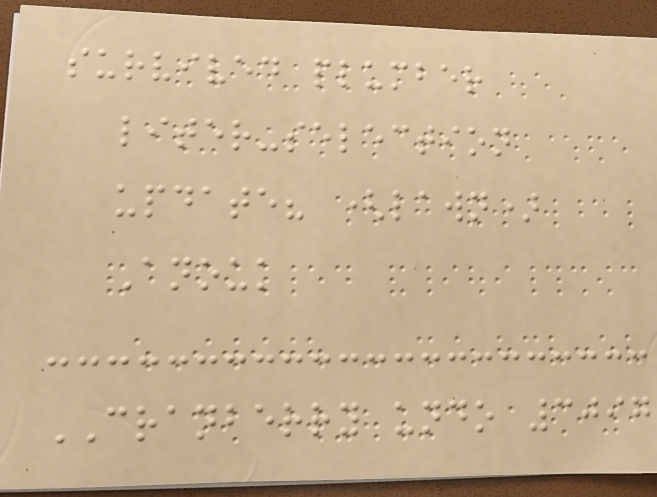survived plumber
liter-selection
update? (lawn)
Anouk
CRANBERRY undo 3097
